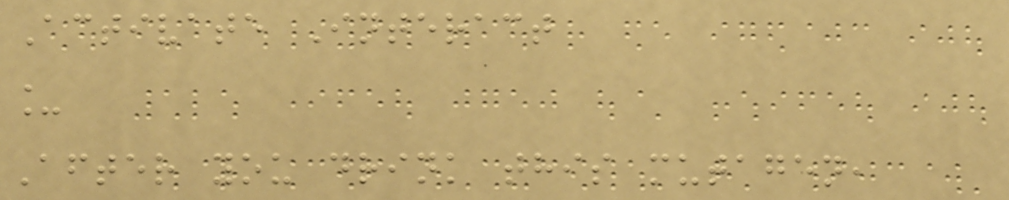Activate Interact
_
After you drink this mutagen,
